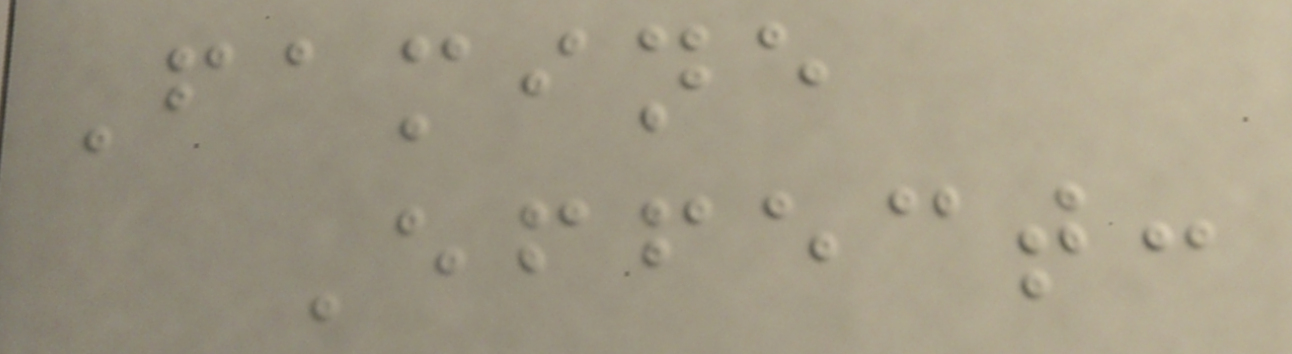Famine
Effect:
